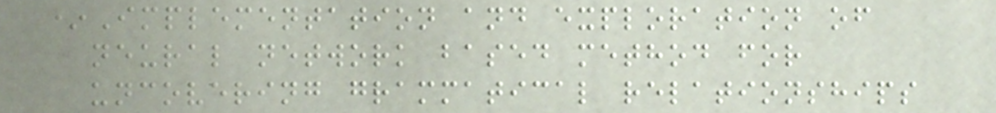*Implementation and exploration of
neural network based method for
uncovering grammatical relationships
